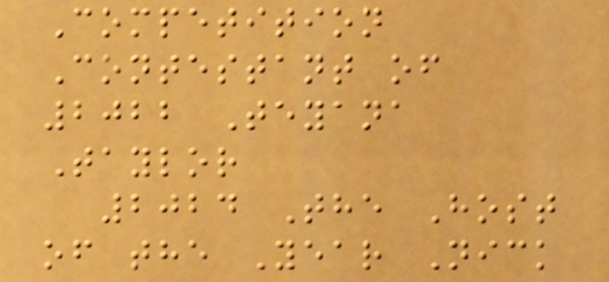Competition
Contestant of
2022 Teyana
Taylor
2024 The Host
of the Year Nick
